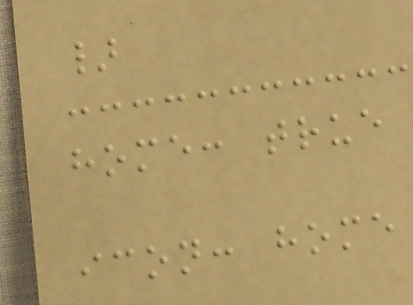}
home: true
icon: home
